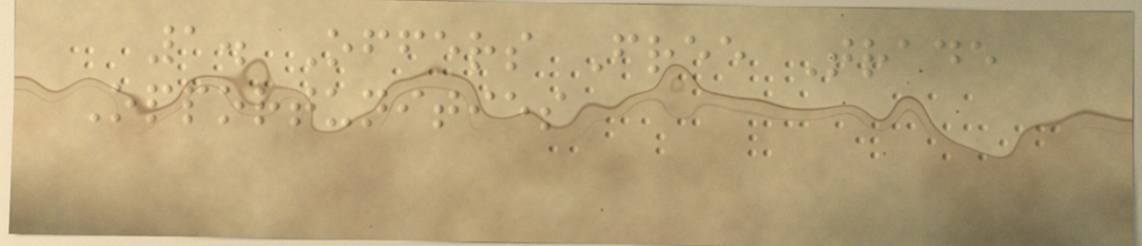1. Offers Free Trade
Opportunities
